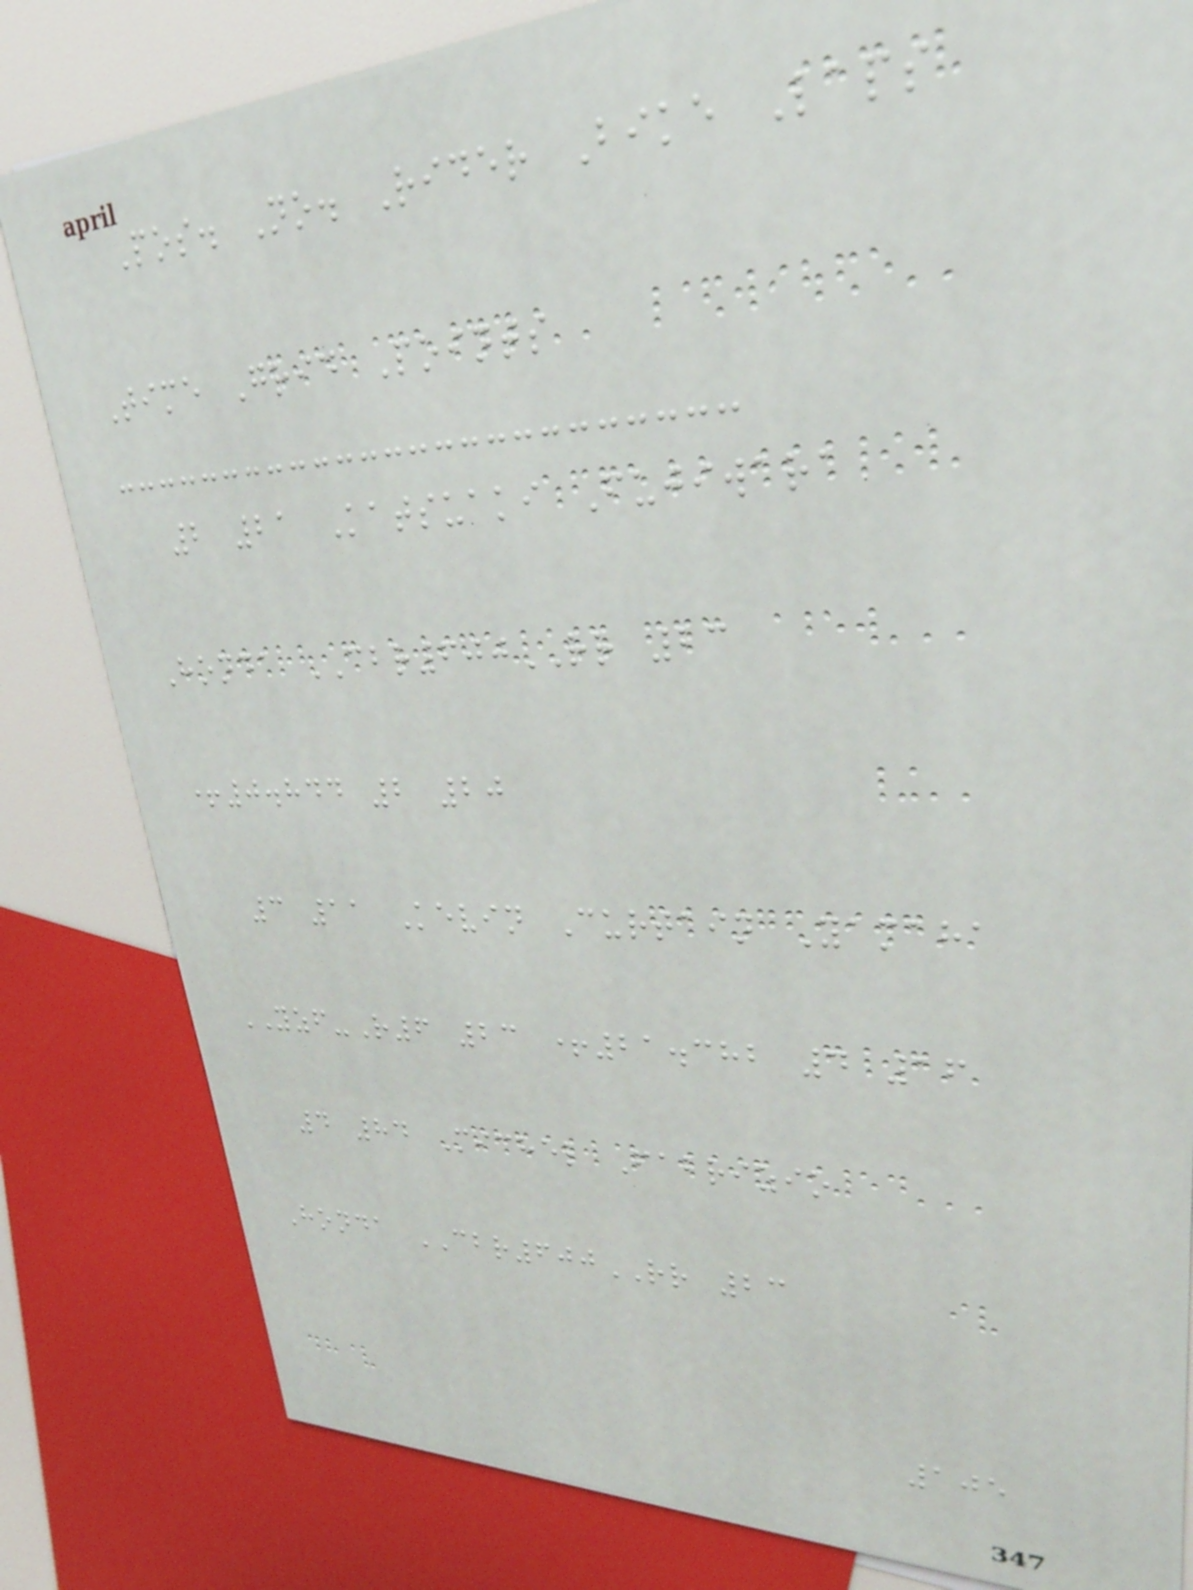Pos. No. Rider Bike Laps
Time Grid Points
2 21 Katsuaki Fujiwara
Honda CBR600RR 23
+0.844 2 20
3 11 Kevin Curtain Yamaha
YZF-R6 23 +21.382 4 16
4 84 Michel Fabrizio
Honda CBR600RR 23
105
